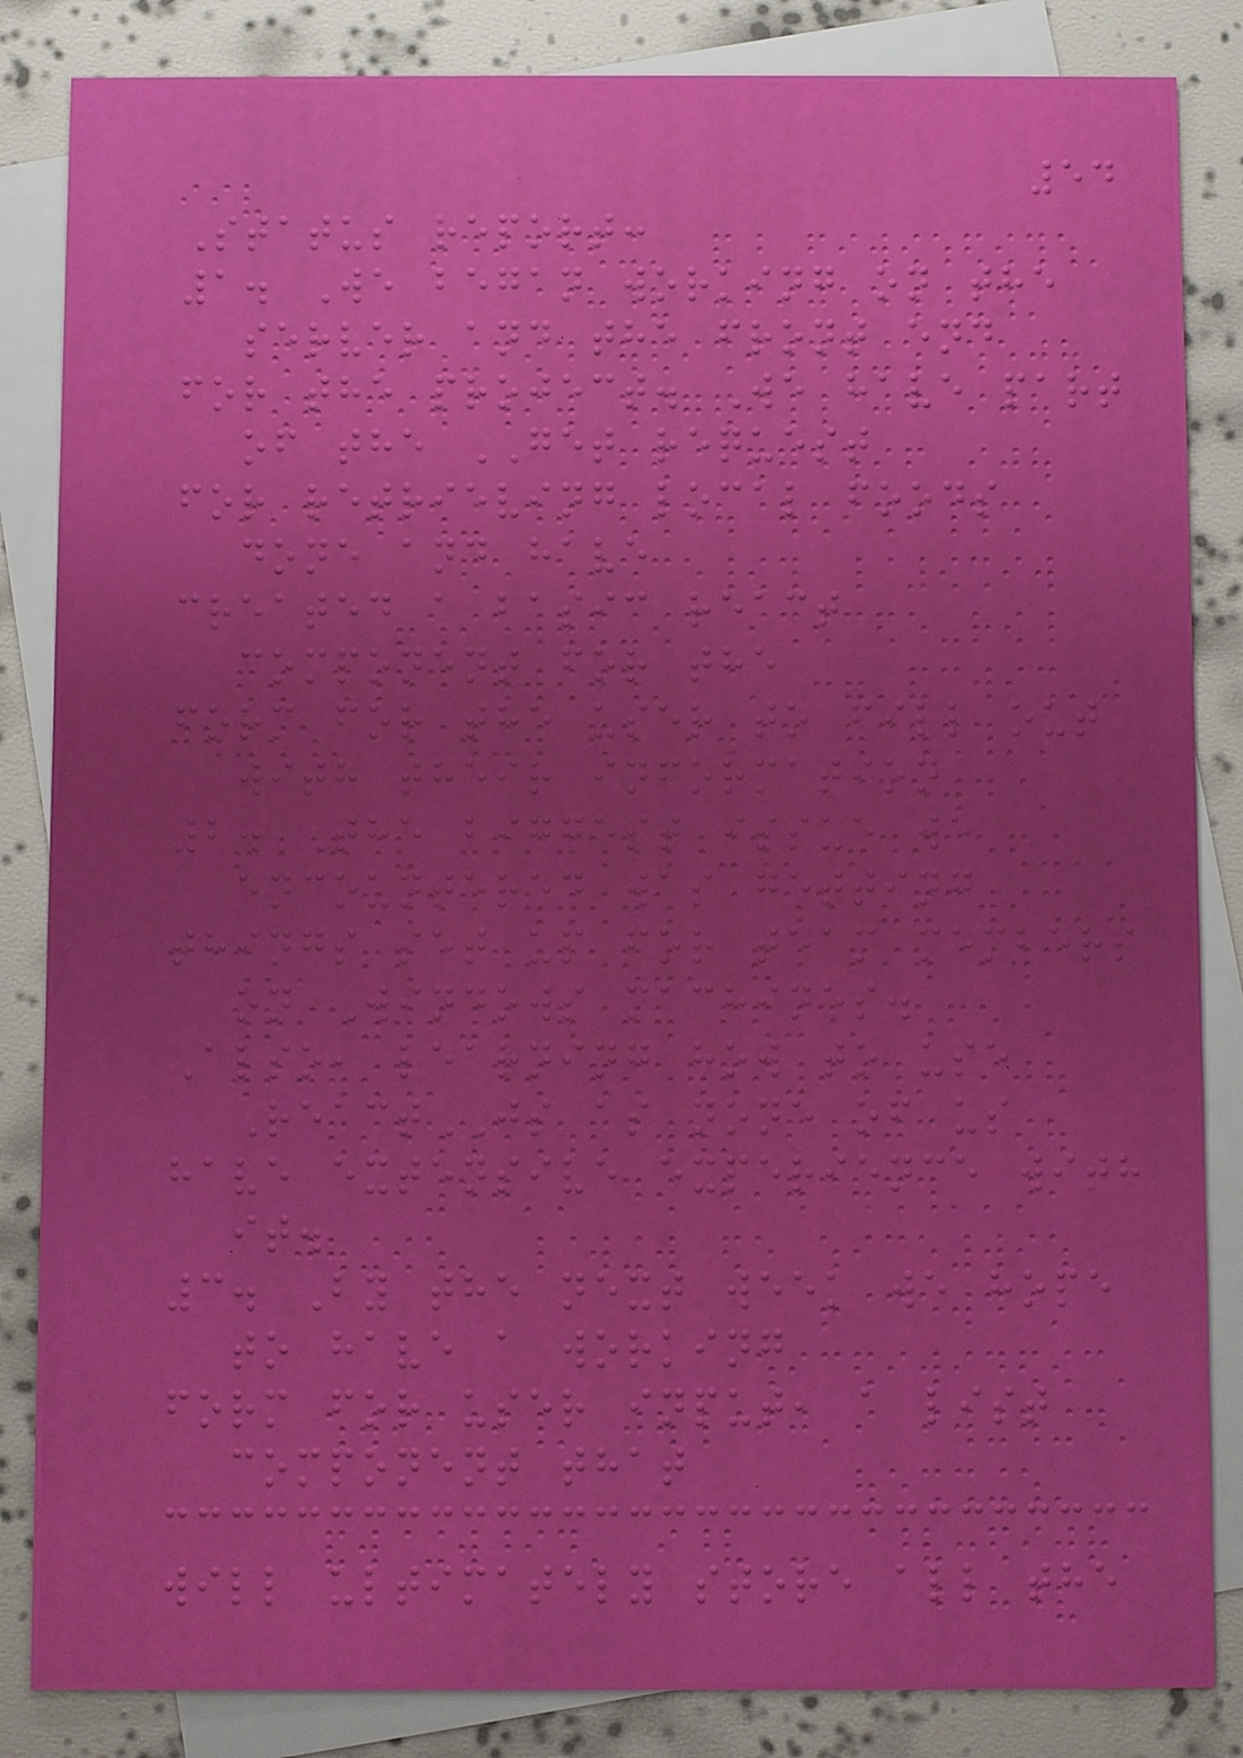54
Status report:
1. We began working on the
server and the front end
for the project. We have part
of the GET request
for retrieving local foods
done and have
created a basic react
component for the
form for the user to fill out
with their information
2. The biggest issue we
encountered was getting
things set up for team members
on Windows machines.
Also, learning how to use
ReactJS as none of us
have extensive experience with
it.
3. By the next week we hope
to have a working
form for user input, a list
component that
will ultimately store all the
